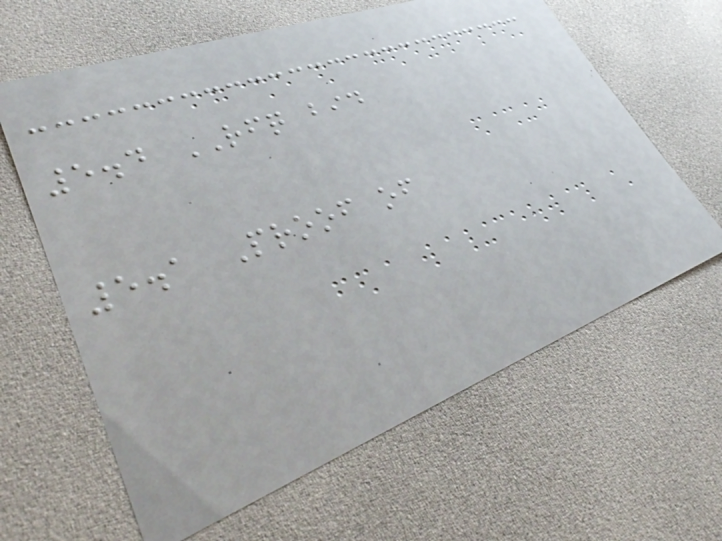5.4 RFQ bid
5.1 Proof of
